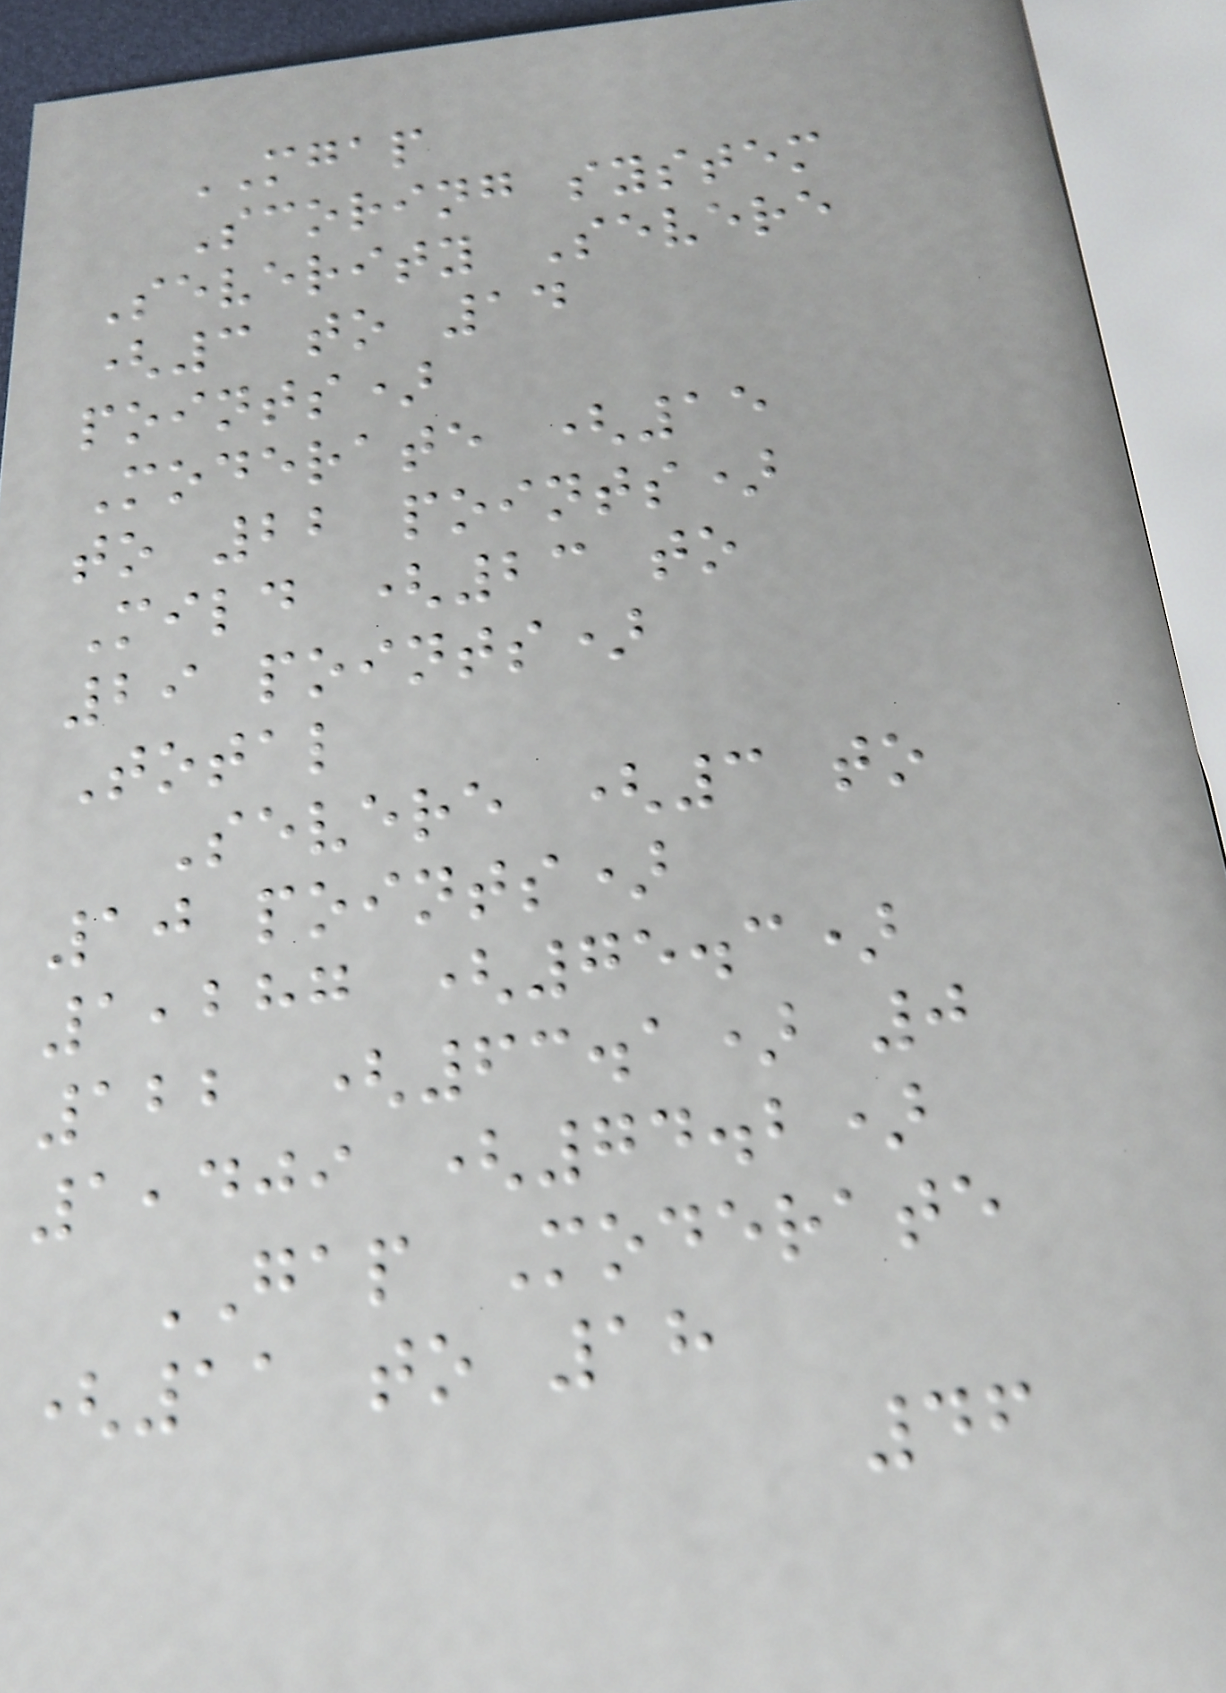MGAP
Scoring system
Severity Severe
(3 to 14
points)
Moderate (15
to 22 points)
Mild (23 to
29 points)
Total
Severe (3 to
10 points)
1,287 (75.3)
122 (63.1) 0
1,409 (74.2)
GAP Moderate
(11 to 18
46
